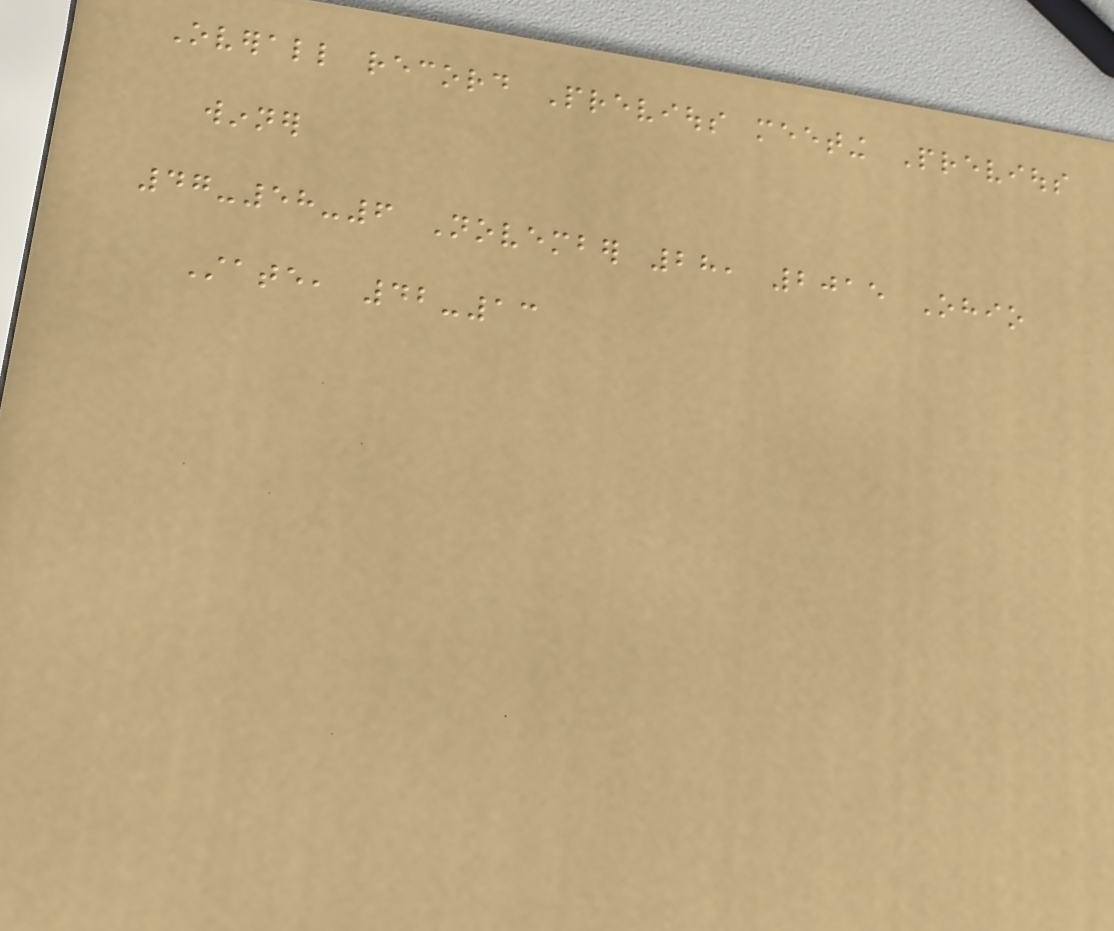Overall record Previous meeting Previous
winner
47-58-6 November 28, 2015 Ohio
State, 42-13
